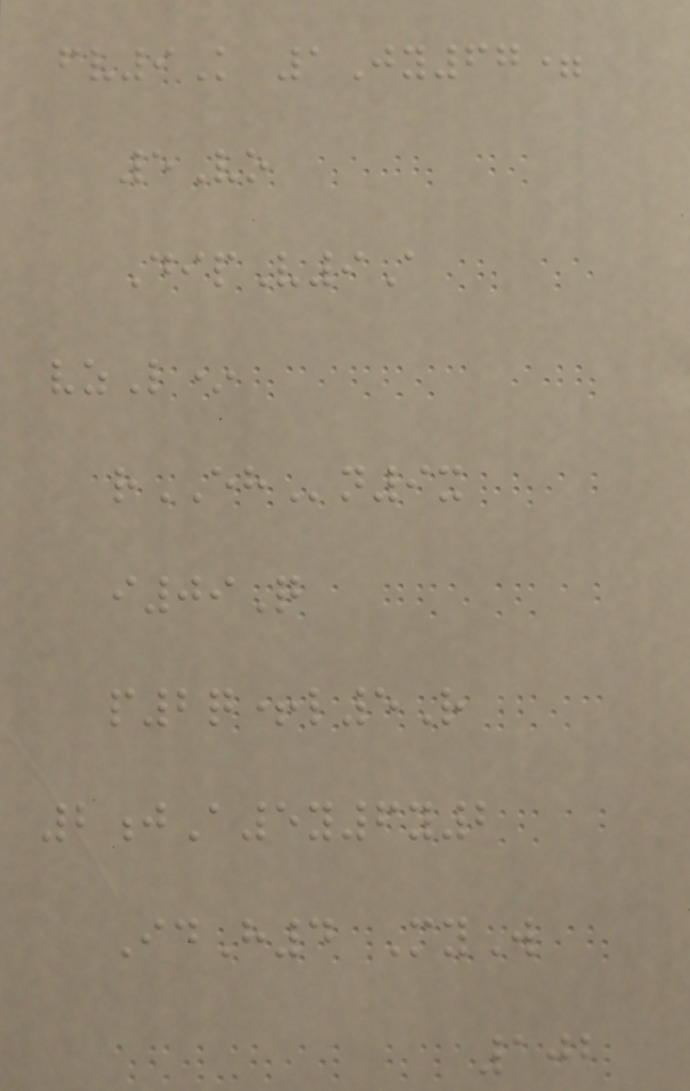fv9K 1Jy67=
5Vo
DipV9A
vzL*
rEHn9x
i09Q
p2q+l5R
2jA5y6y2
IdH4 MyW
102
